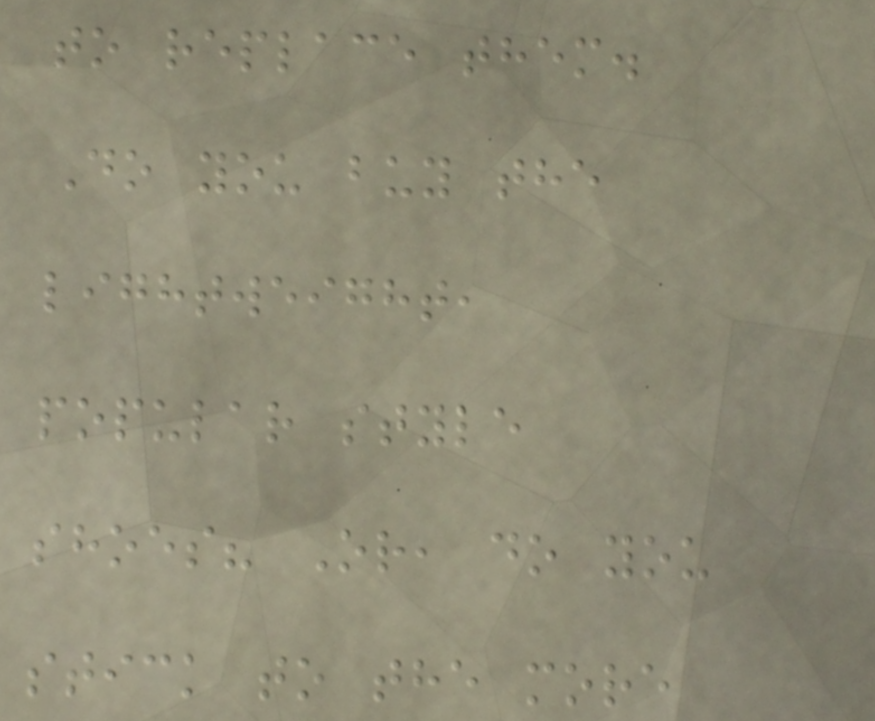to replace them.
Do you buy the
lightweight,
popular style
shoes? Or, do you
stick to the more
